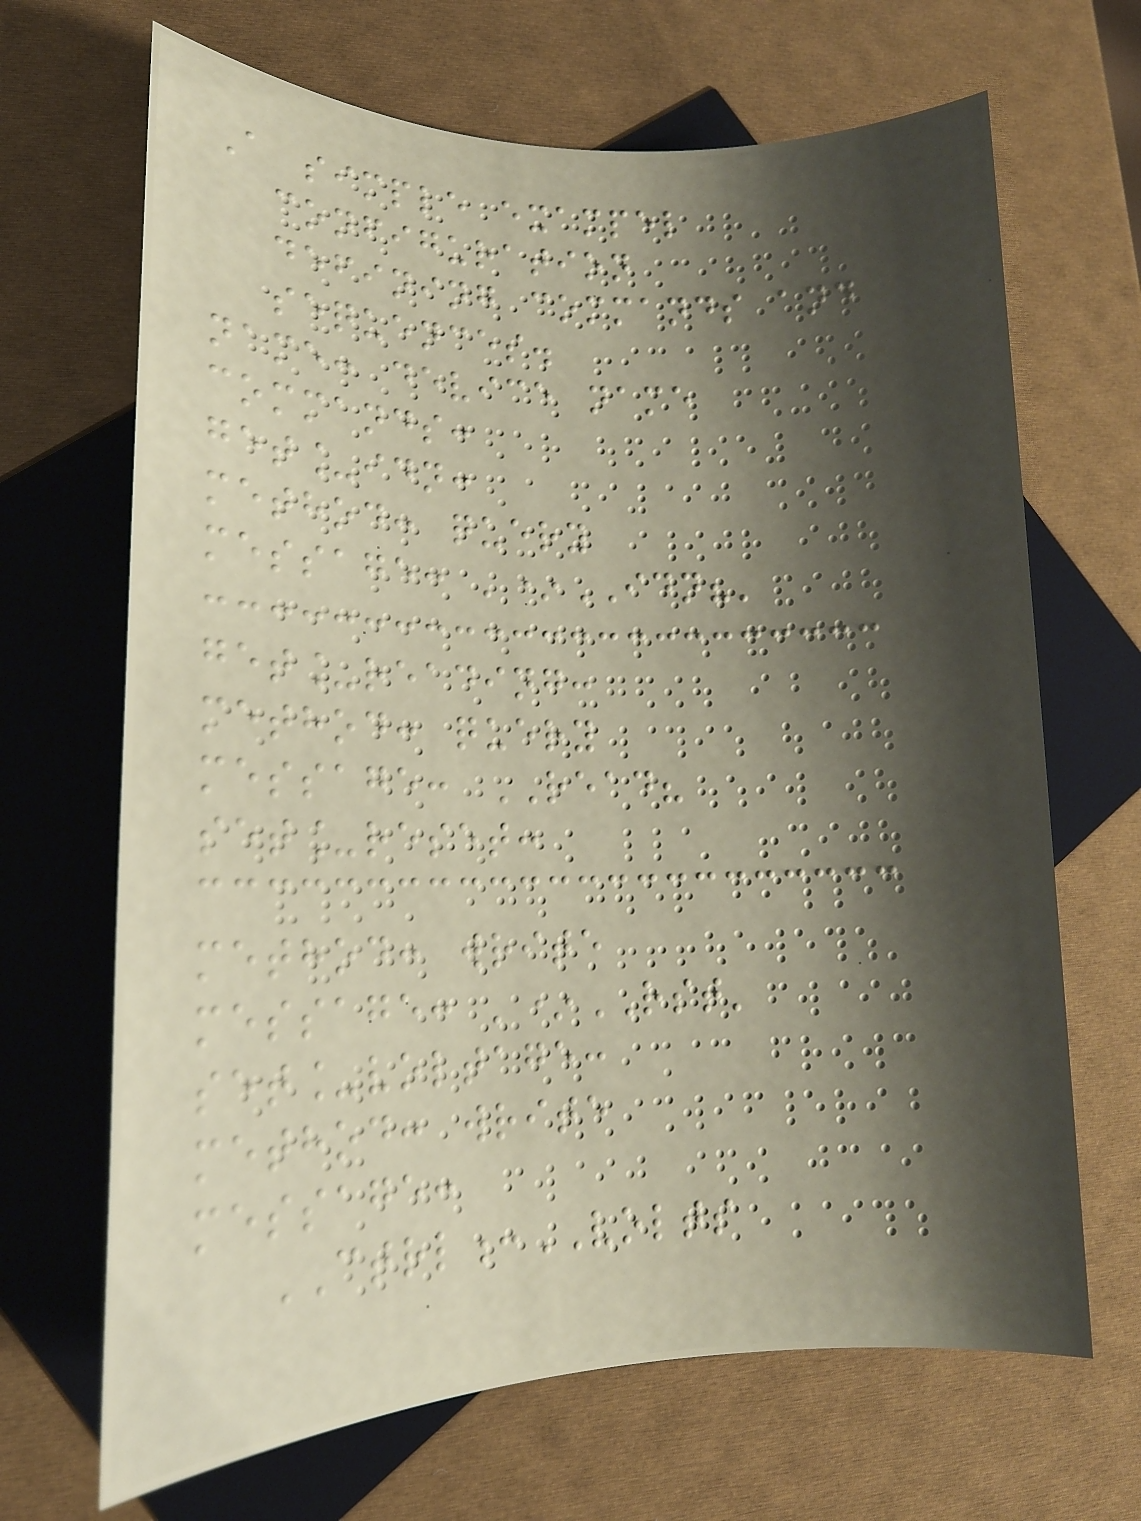A simple exampel
configuration
defining commands and
sequences.
name: device name
commands:
get_idn:
method: query
message: '*IDN?'
get_reading:
method: query
message: READ?
set_reset:
method: write
message: '*RST'
set_voltage:
method: write
message:
CTRL:VOLTS
